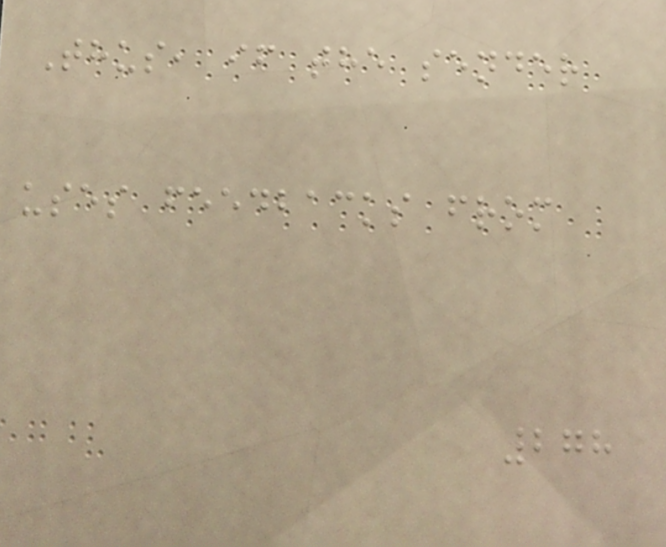Thus, if the sender
uses feedbacks from
278
